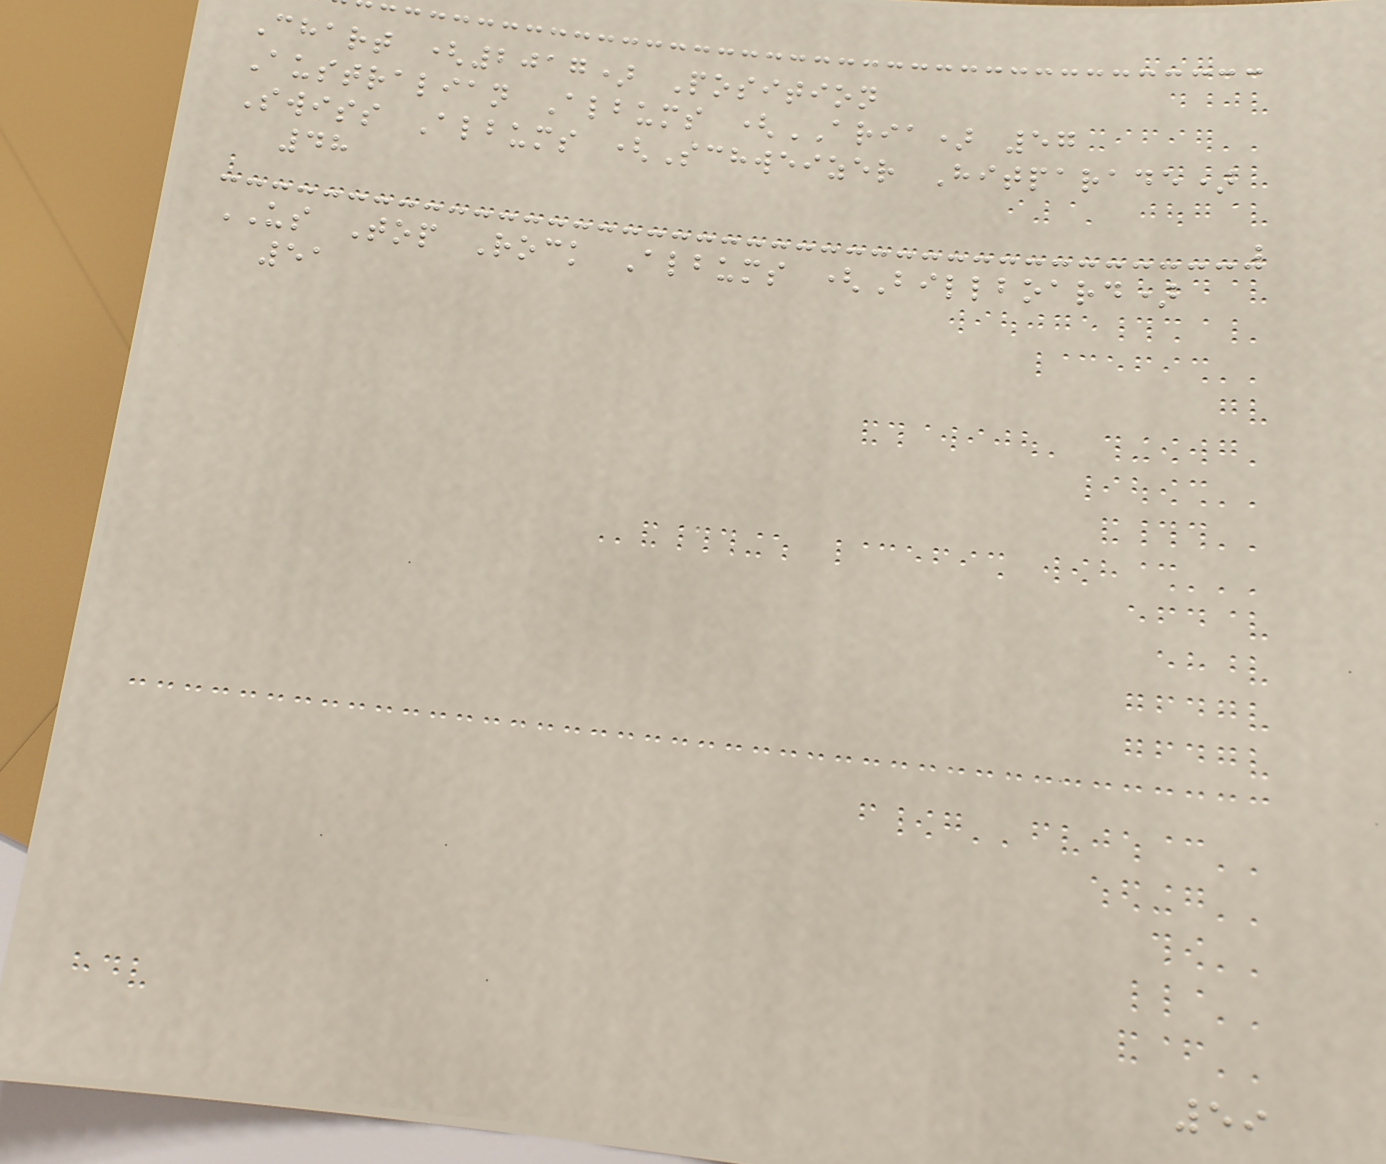Chart (2017) Position
Australian Albums (ARIA) 57
Swiss Albums (Schweizer Hitparade)
48
US Top Rock Albums (Billboard)
51
59
